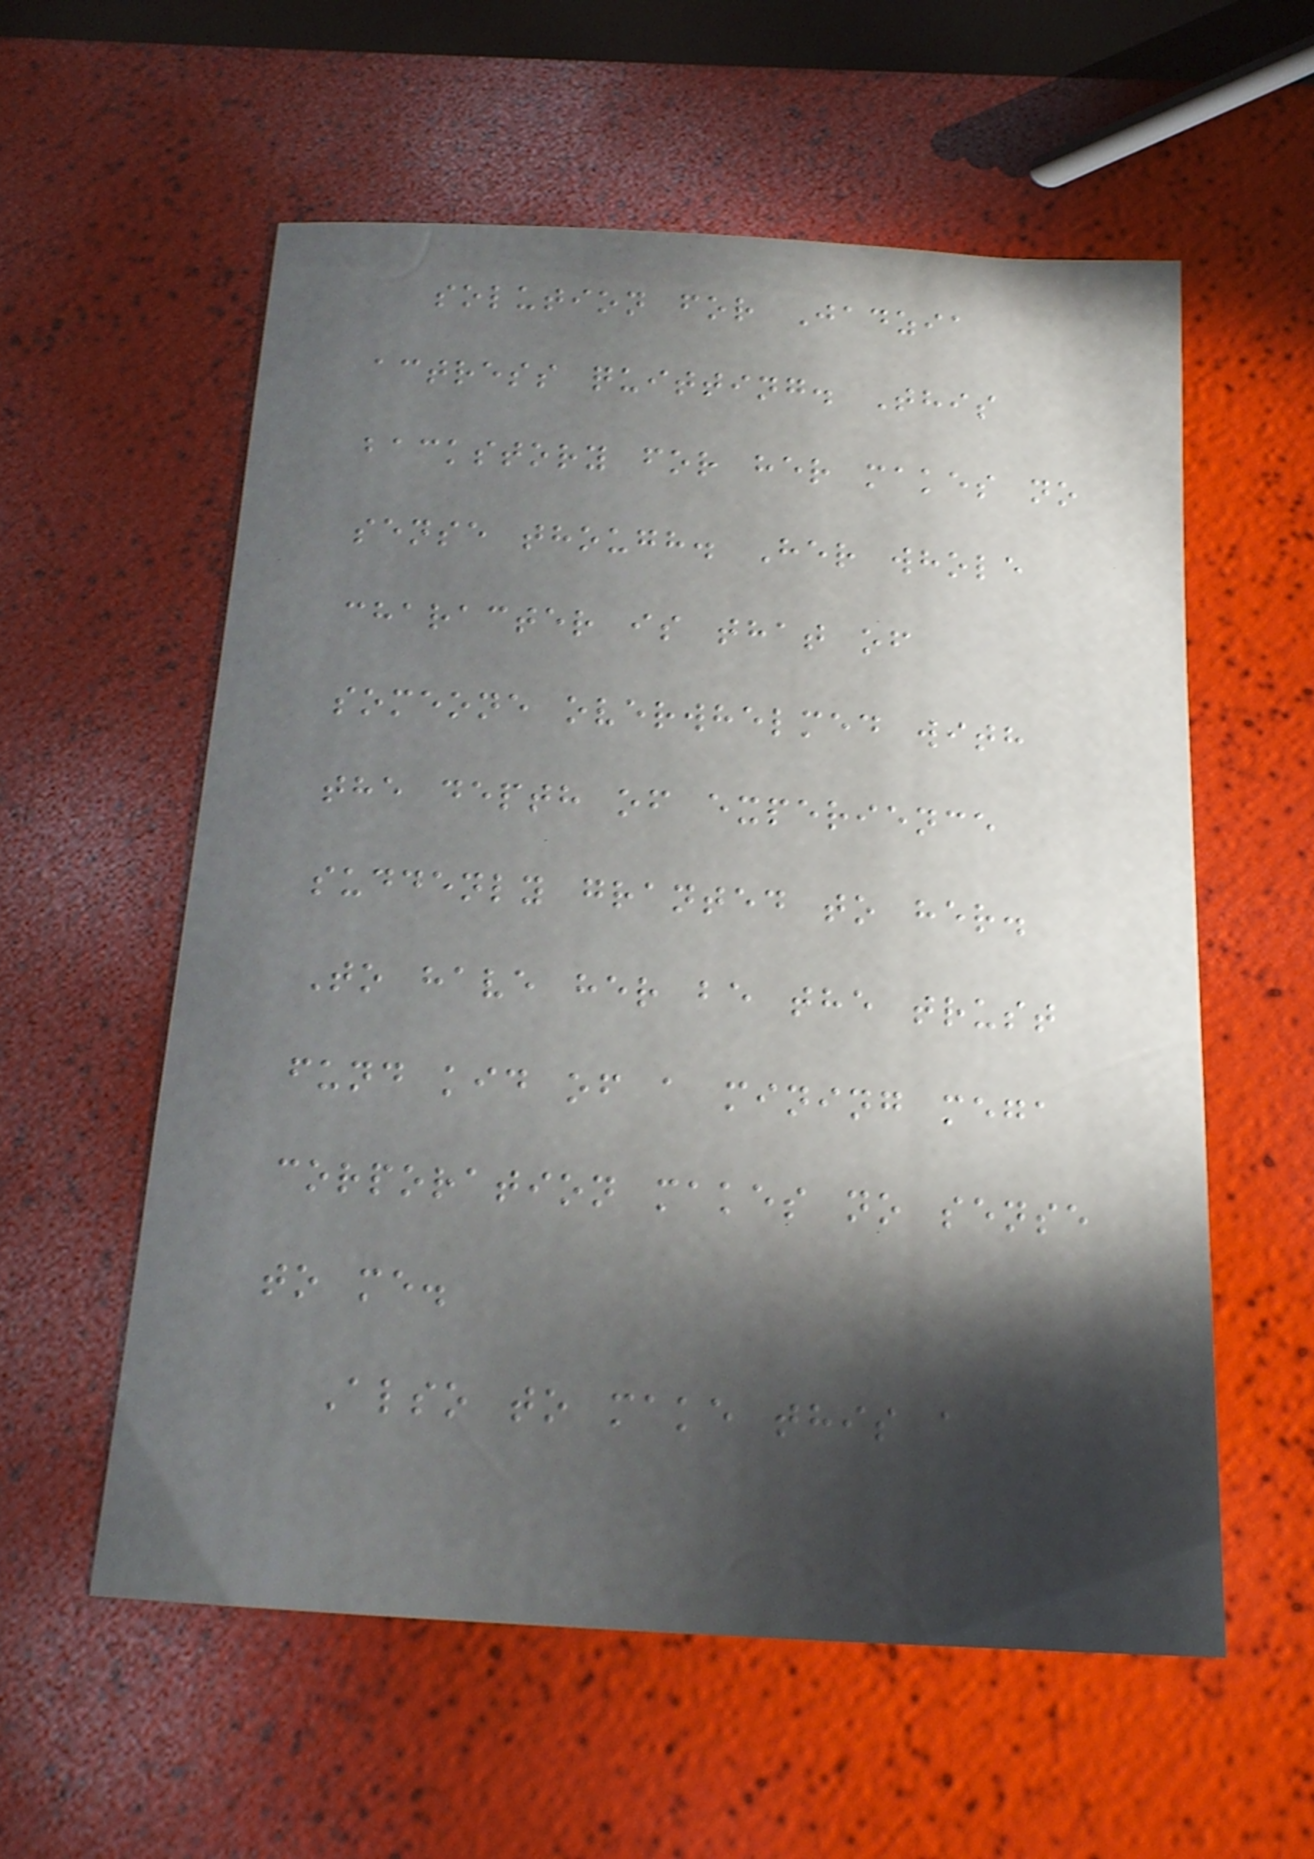solution for Jadzia
actress quitting. This
backstory for her makes no
sense though. Her whole
character is that of
someone overwhelmed with
the depth of experience
suddenly granted to her.
To have her be the trust
fund kid of a mining mega
corporation makes no sense
to me.
Also to make this a
